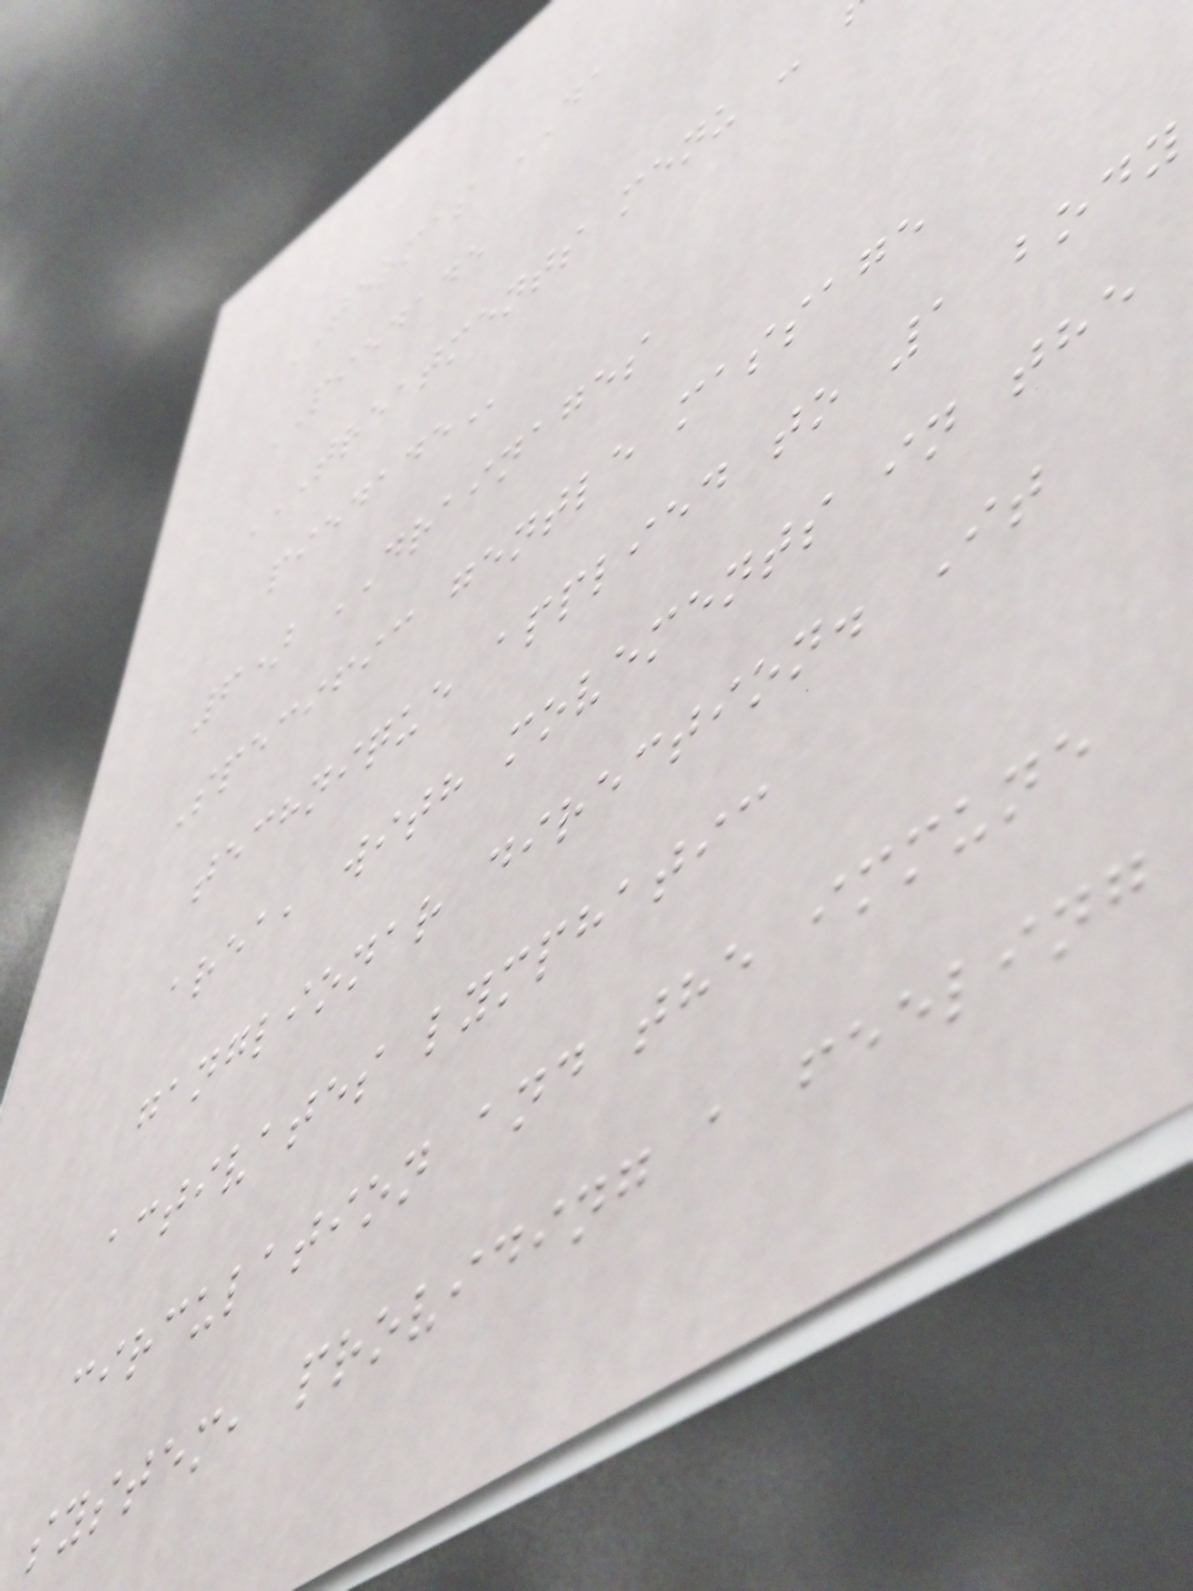TERMAS DA
PIEDADE
6) DRAINAGES
Specific gentle massage
technique applied to 1 body
area, with movements in the
ganglionar direction. It
activates lymphatic
circulation and the immune
system, providing a feeling
